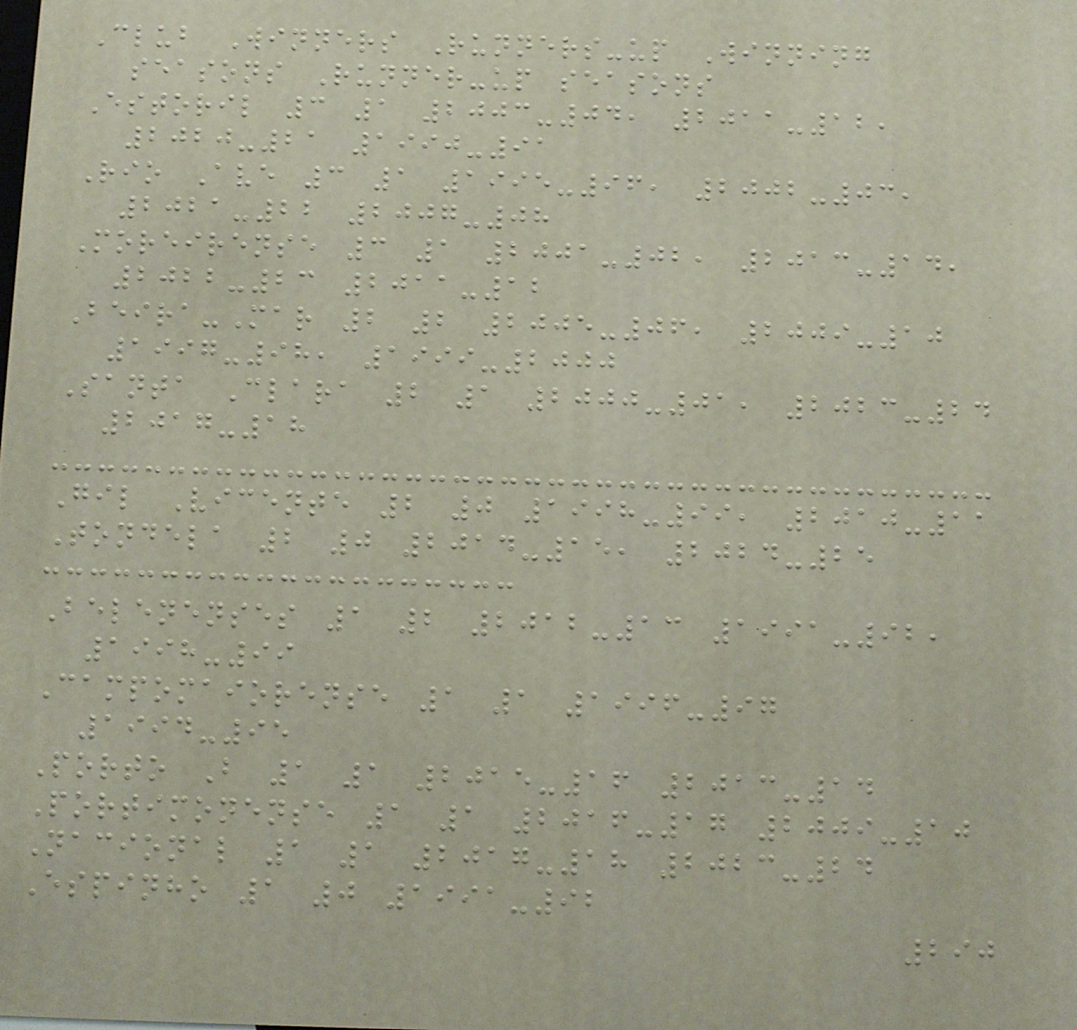Club Winners Runners-up Winning
seasons Runner-up seasons
Estoril 3 1 2003-04, 2011-12,
2020-21 1990-91
Rio Ave 3 1 1995-96, 2002-03,
2021-22 2007-08
Moreirense 3 1 2001-02, 2013-14,
2022-23 2011-12
Beira-Mar 2 2 2005-06, 2009-10
1997-98, 1999-2000
Santa Clara 2 1 2000-01, 2023-24
2017-18
Gil Vicente 2 0 1998-99, 2010-11
Tondela 2 0 2014-15, 2024-25
Belenenses 1 2 2012-13 1991-92,
1998-99
Campomaiorense 1 1 1996-97
1994-95
Porto B 1 1 2015-16 2013-14
Portimonense 1 1 2016-17 2009-10
Nacional 1 1 2017-18 2023-24
Espinho 1 0 1991-92
290
